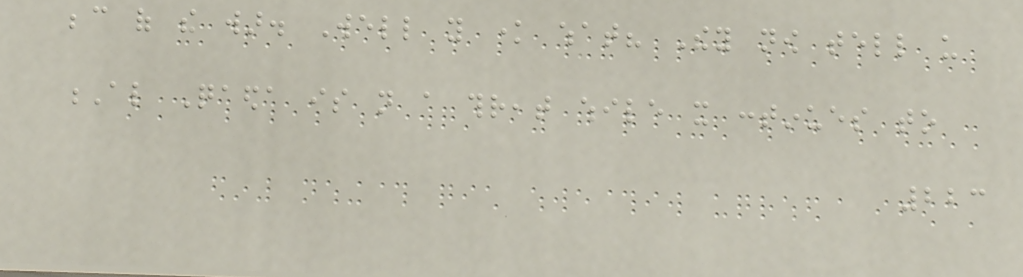because of the war. Well you know what? They now tell us
Al Qaeda is not a threat while it continues to
223
